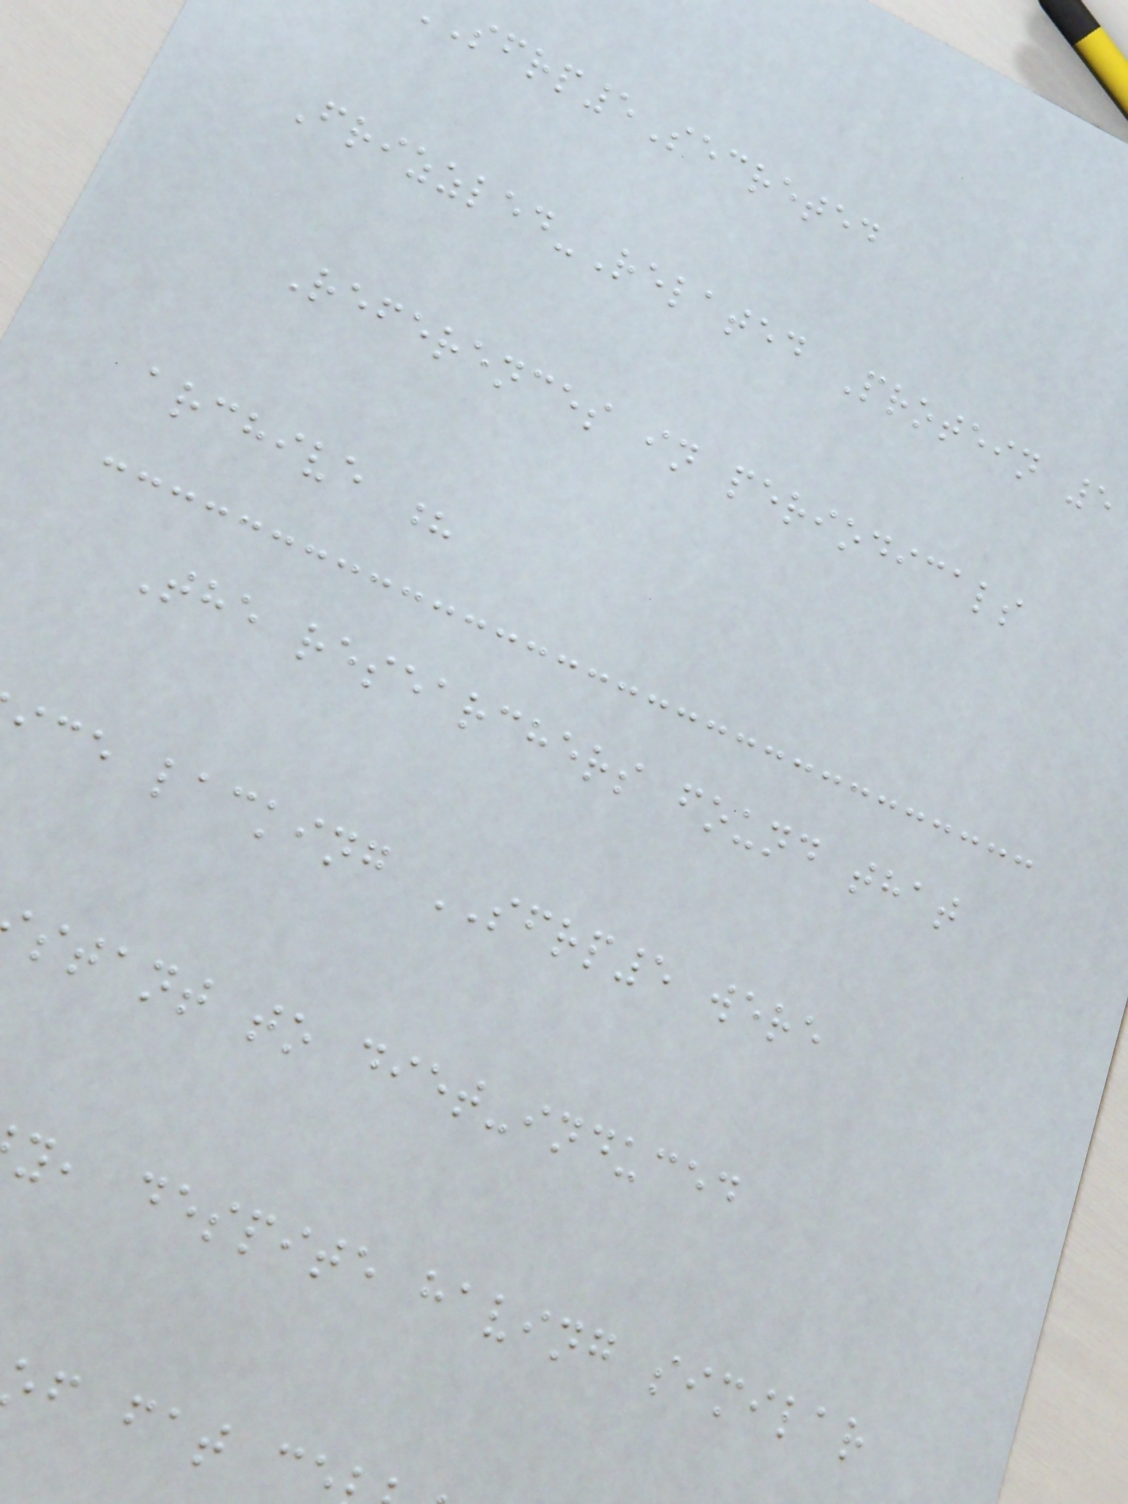5Secreted
Frizzled-Related Protein 5
References in periodicals
archive ?
The researchers found that
ice lacking SFRP5 were
stant to diet-induced
y, despite having similar
